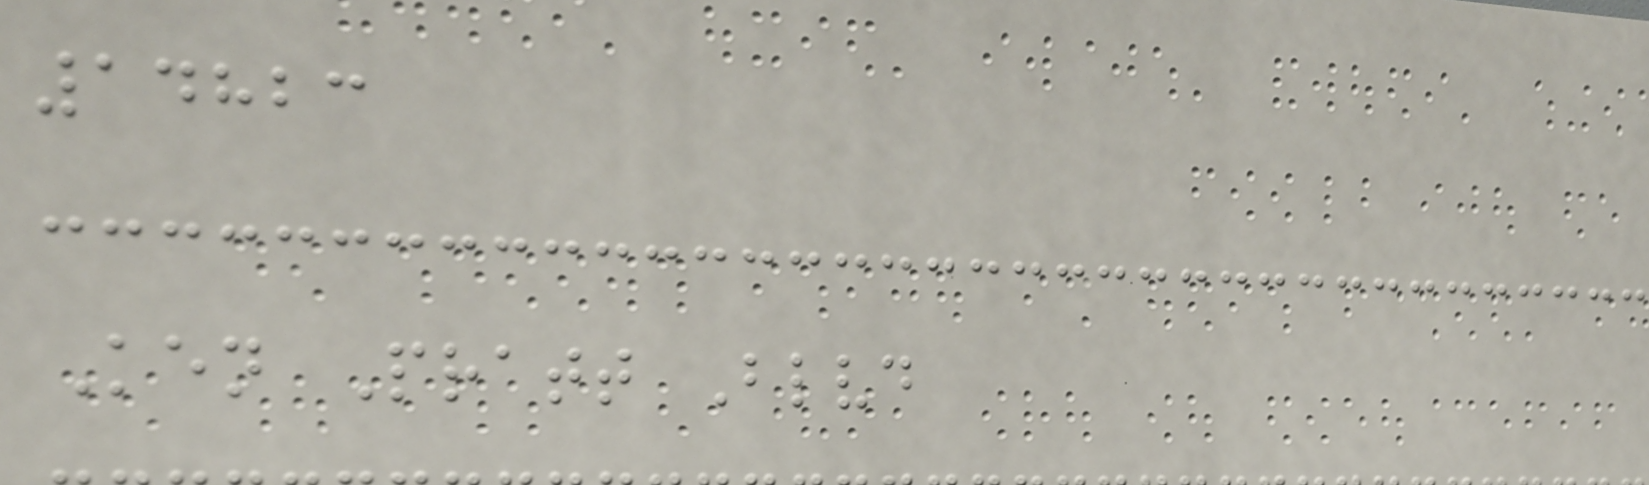14823
Ken Pratt Blvd
